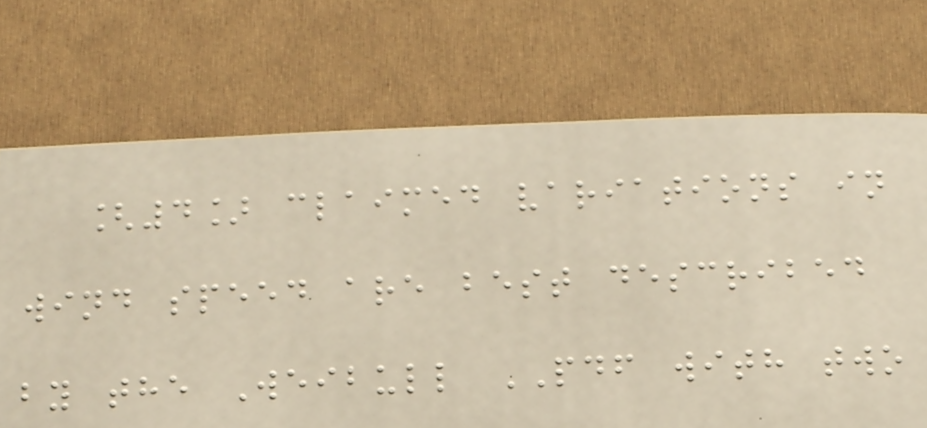[4] claimed variations in
wind speed are best described
by the Weibull PDF with two
